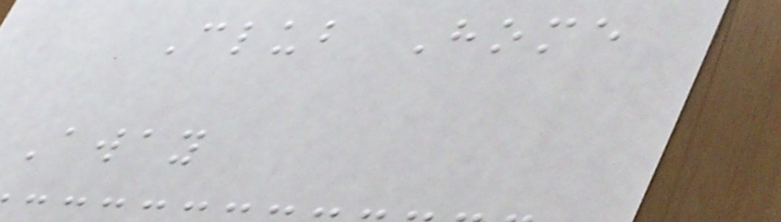Club Home
Away
